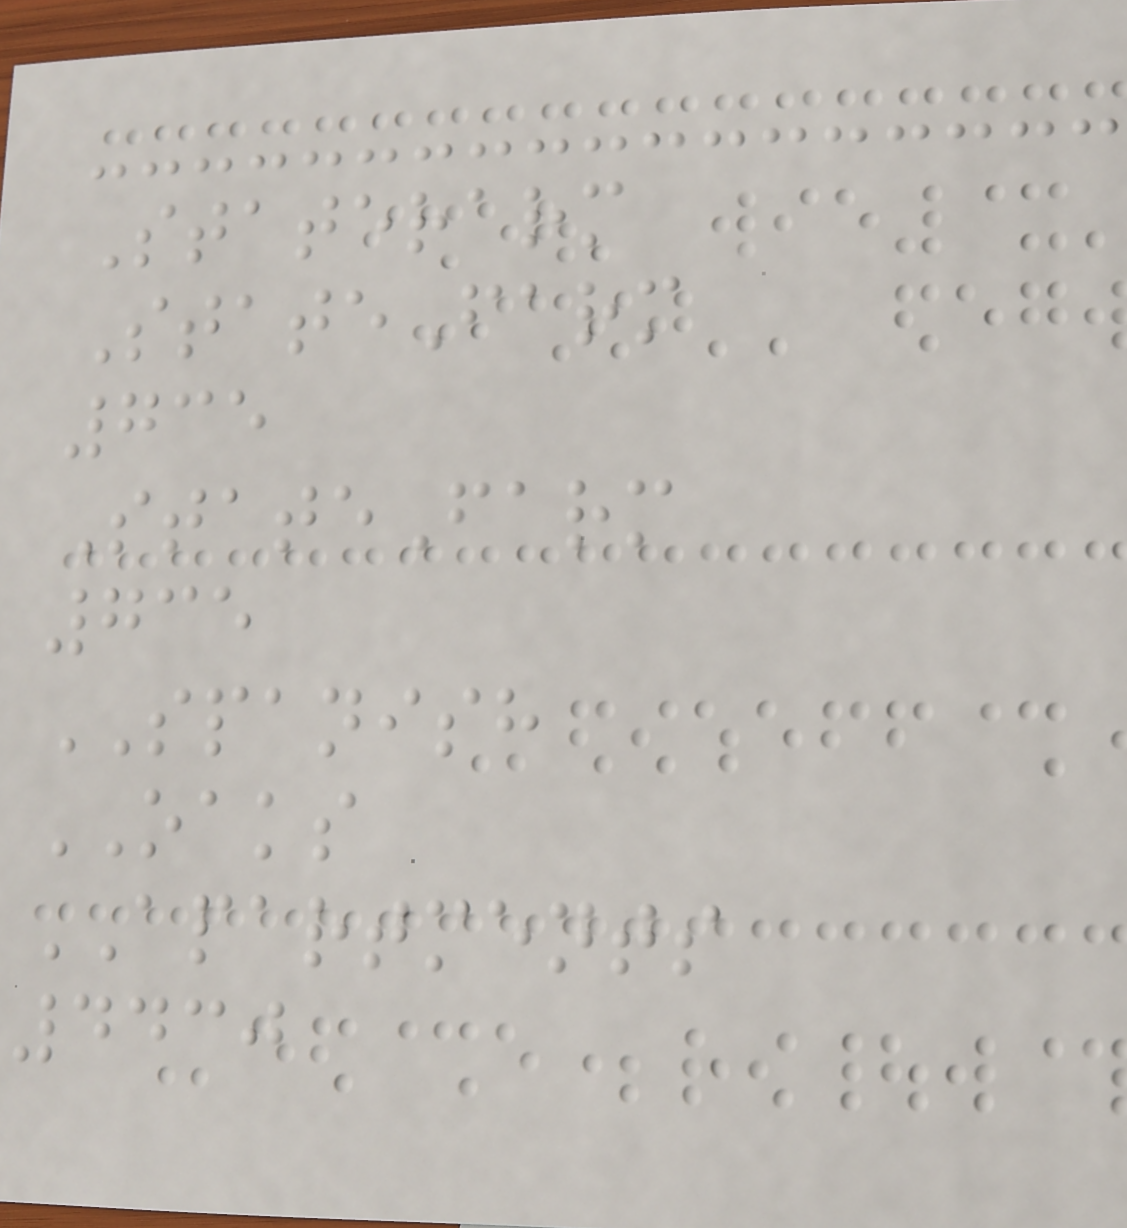Staterarm
StateFarm
735
StateFarm
735
SPANISH
OAKS
APARTMENTS
4430
